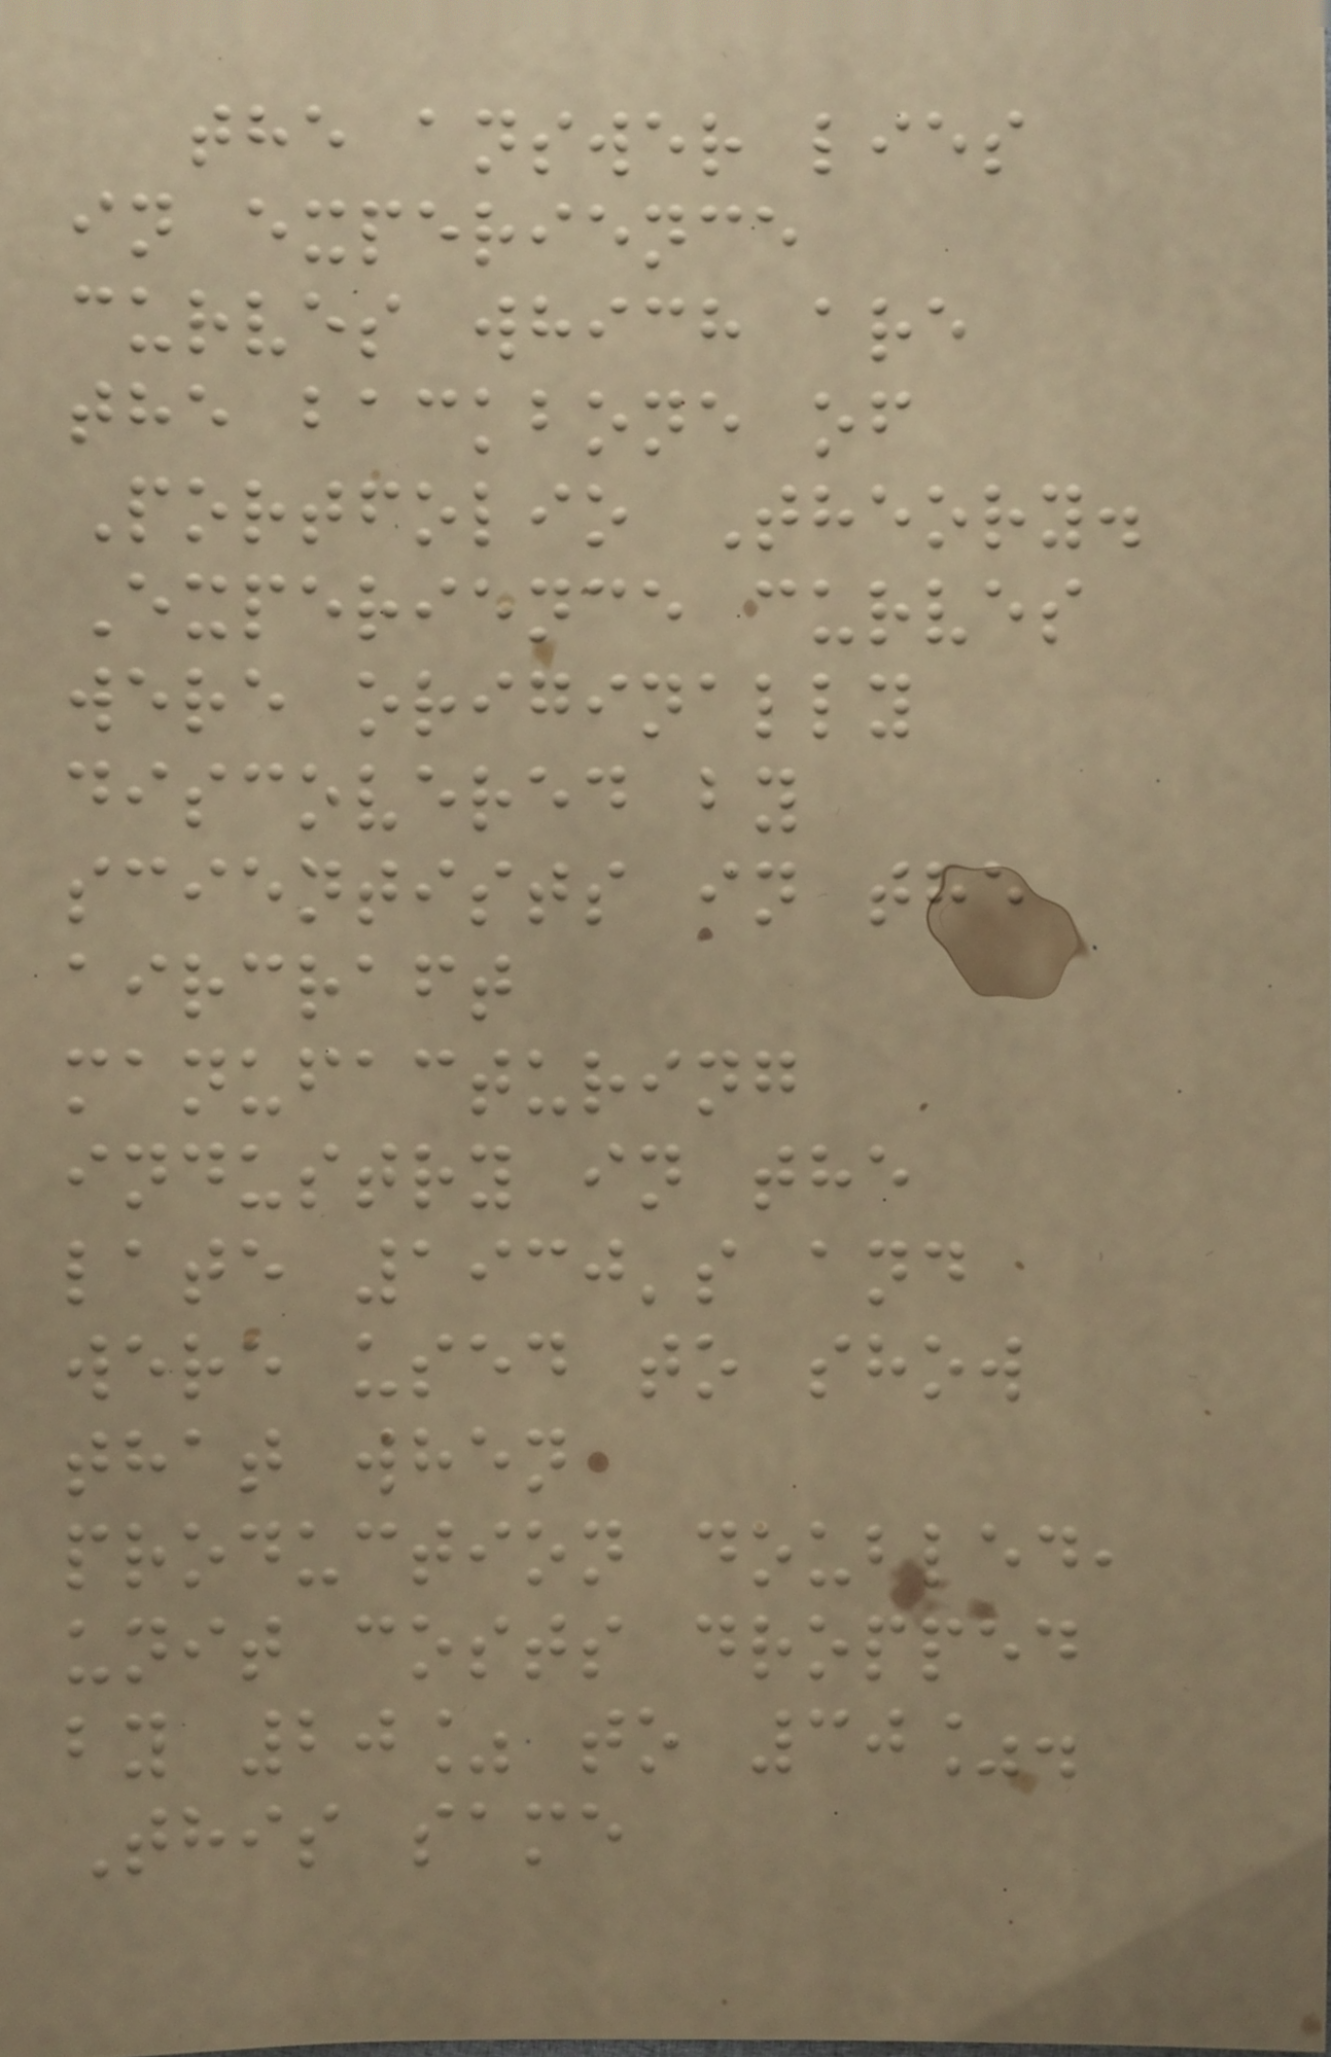the answer lies
in experience
curves which are
the backbone of
Portfolio Theory.
Experience curves
were originally
discovered by
scientists in the
aircraft
manufacturing
industry in the
late 1930's and
were used to show
that when
production doubled,
unit costs dropped
by 20% to 30%.
This same
